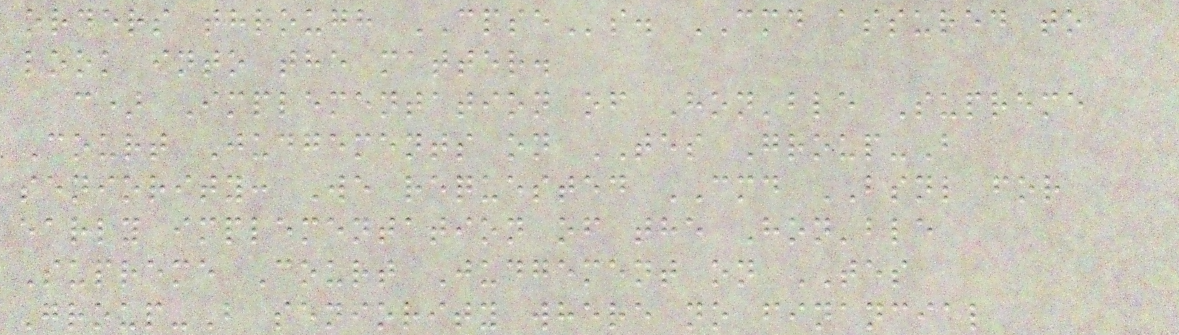orders through CPSEs. CMD assured to
look into the matter.
c) Implementation of Hon'ble Supreme
Court Judgements on TES Group-B
seniority: We requested CMD BSNL for
early implementation of the Hon'ble
Supreme Court Judgement on TES
Group-B seniority where no financial
